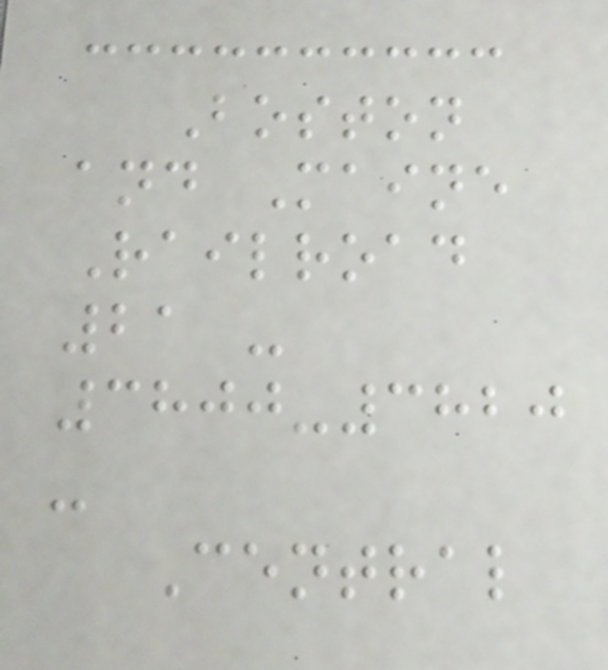Boston
and Maine
Railroad
21 -
3800-3820
-
Central
